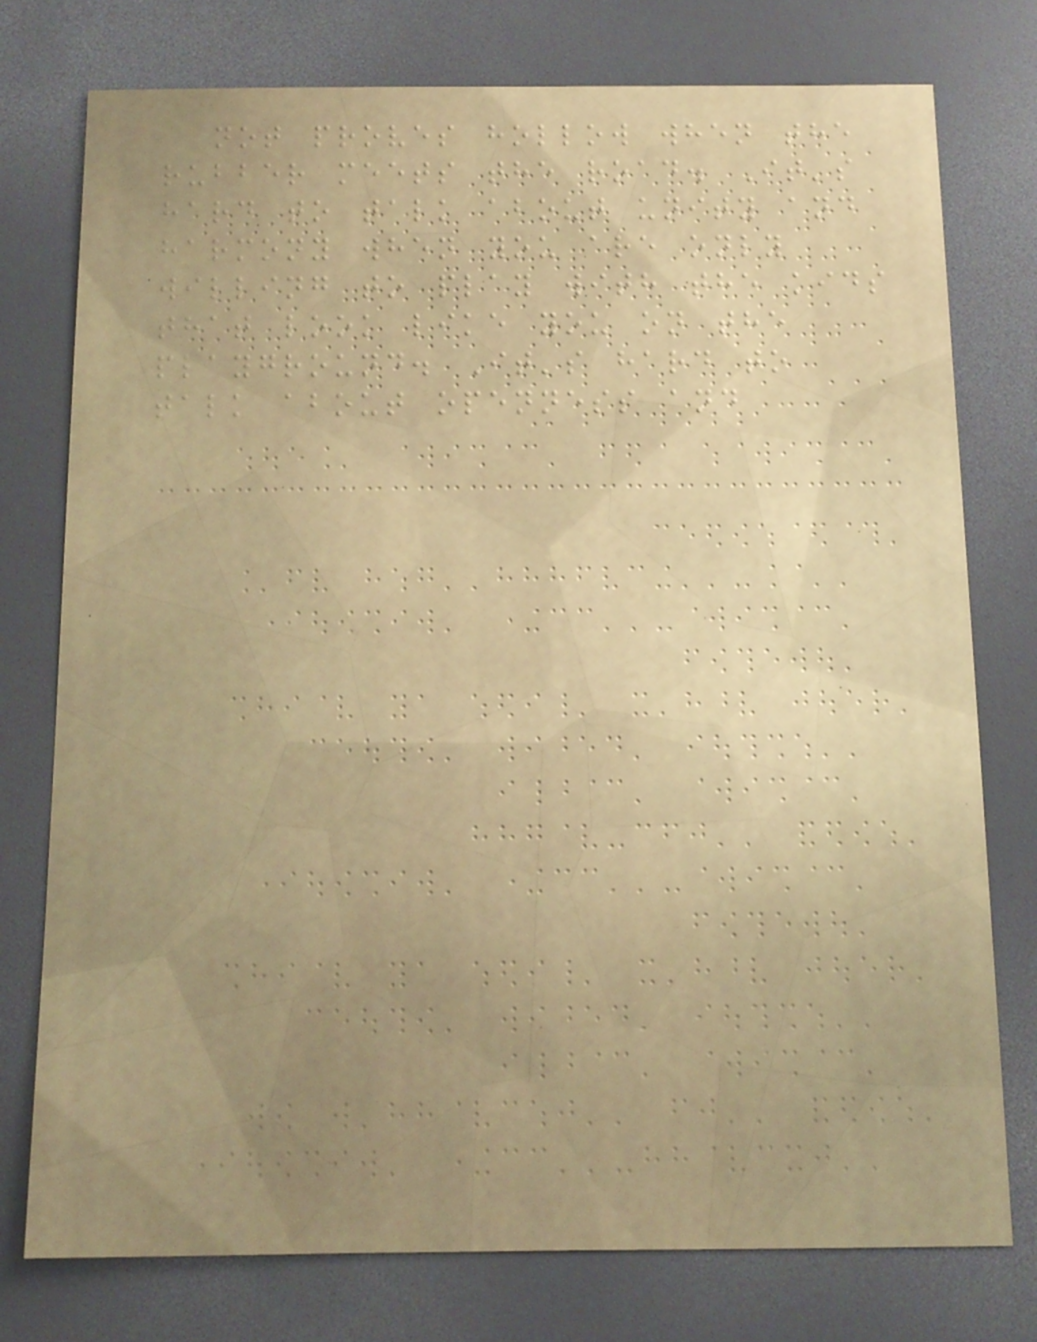not proves hollow when the
rubber meets the road. It's
hard to talk about unity and
harmony when you are only
willing to play with the kids
that look like you on the
playground. It's hard to
talk about openness and
